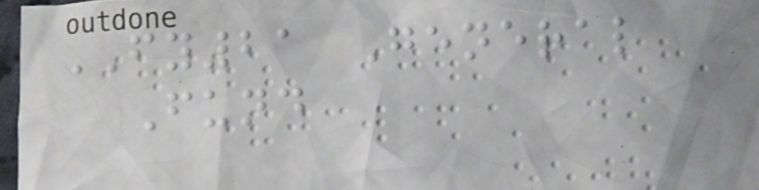FY21 General
Fund
